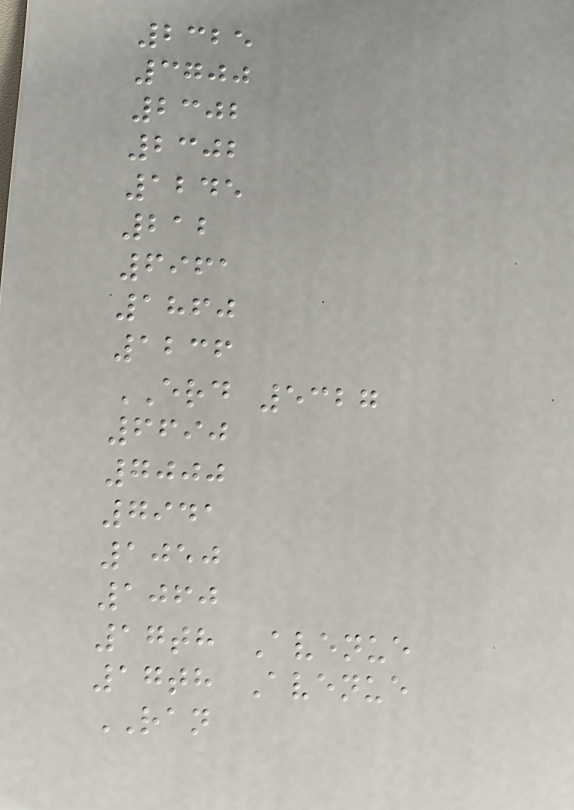2325
3700
2302
2302
1245
212
6961
1860
1236
ERD 5327
6690
7000
7941
1050
1060
17th Avenue
17th Avenue
RAN
